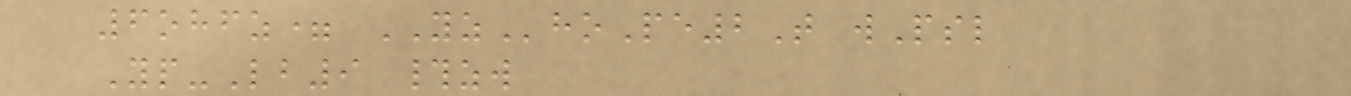6ohfz= YZhoPe2T wPsl
Yp-Lb9 #zw
